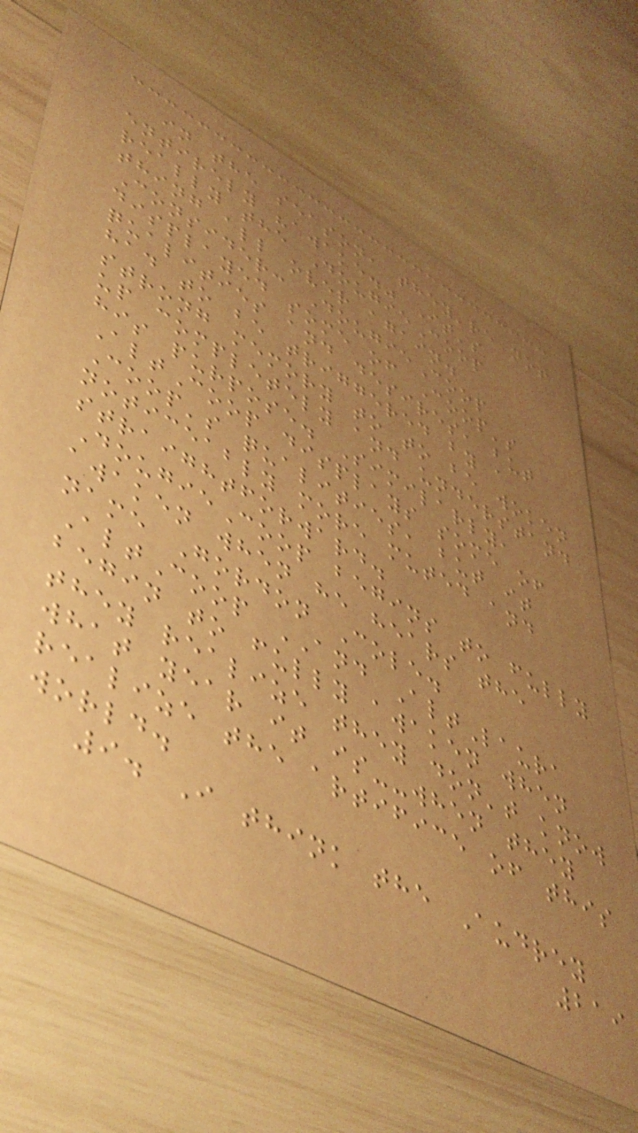in the season, they're not
entirely "awake." It's
really the DougieCoop
thing all over again.
Consider: DougieCoop
displayed some of Coop's
qualities and desires, but
had to be triggered by a
strong memory to to be woken
up completely and understand
his purpose. Similarly,
AltCoop displays some of
Coop's qualities, but it
noticeably more muted and
straightforward.
DougieCoop begins to fully
awaken when he hears the
name Gordon Cole.
AltCoop AND AltLaura
begin to fully awaken when
they realize they don't know
what year it is--when they
realize the artifice of this
world.
9. I think the Audrey
219
